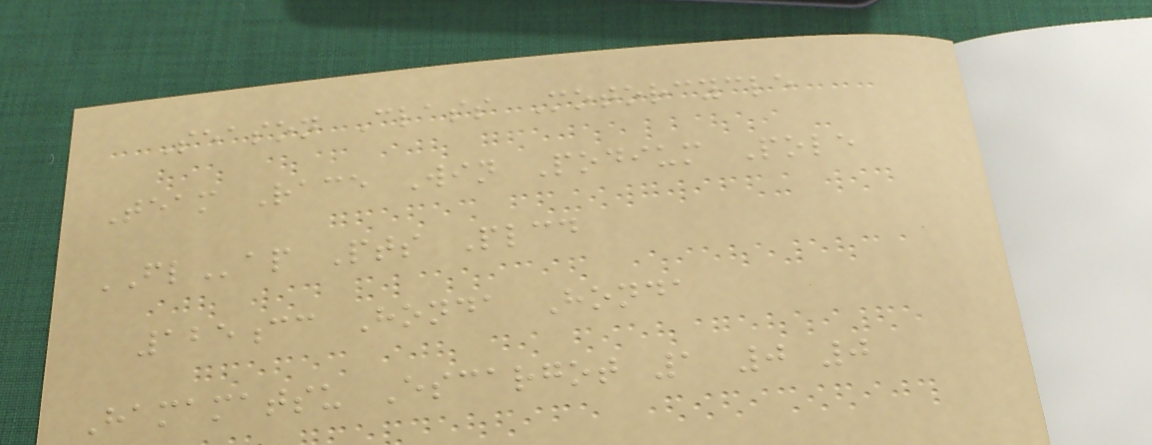Season Class Motorcycle
Team Race Win Podium Pole
FLap Pts Plcd
125cc Honda Honda
Hamamatsu Escargot 1 0 0
